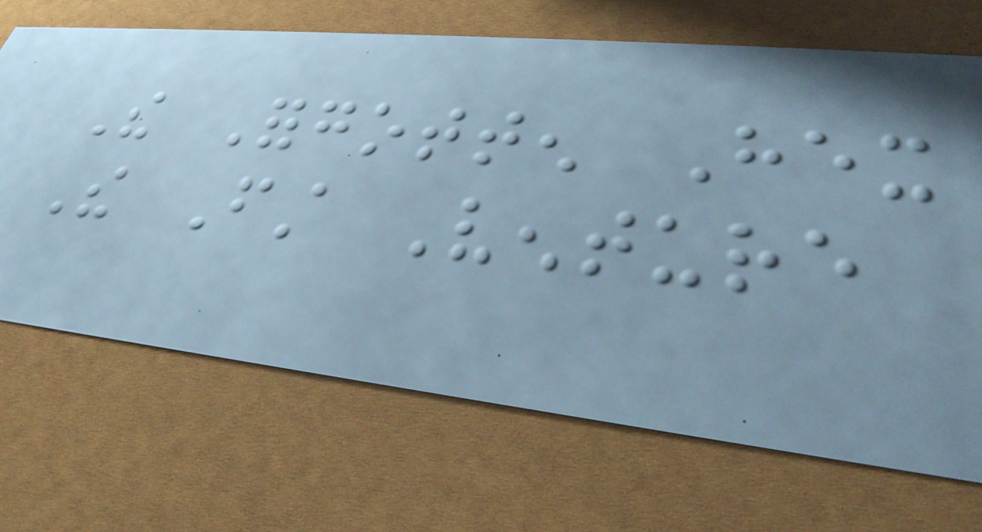The Forgotten Hex
The First Venture
